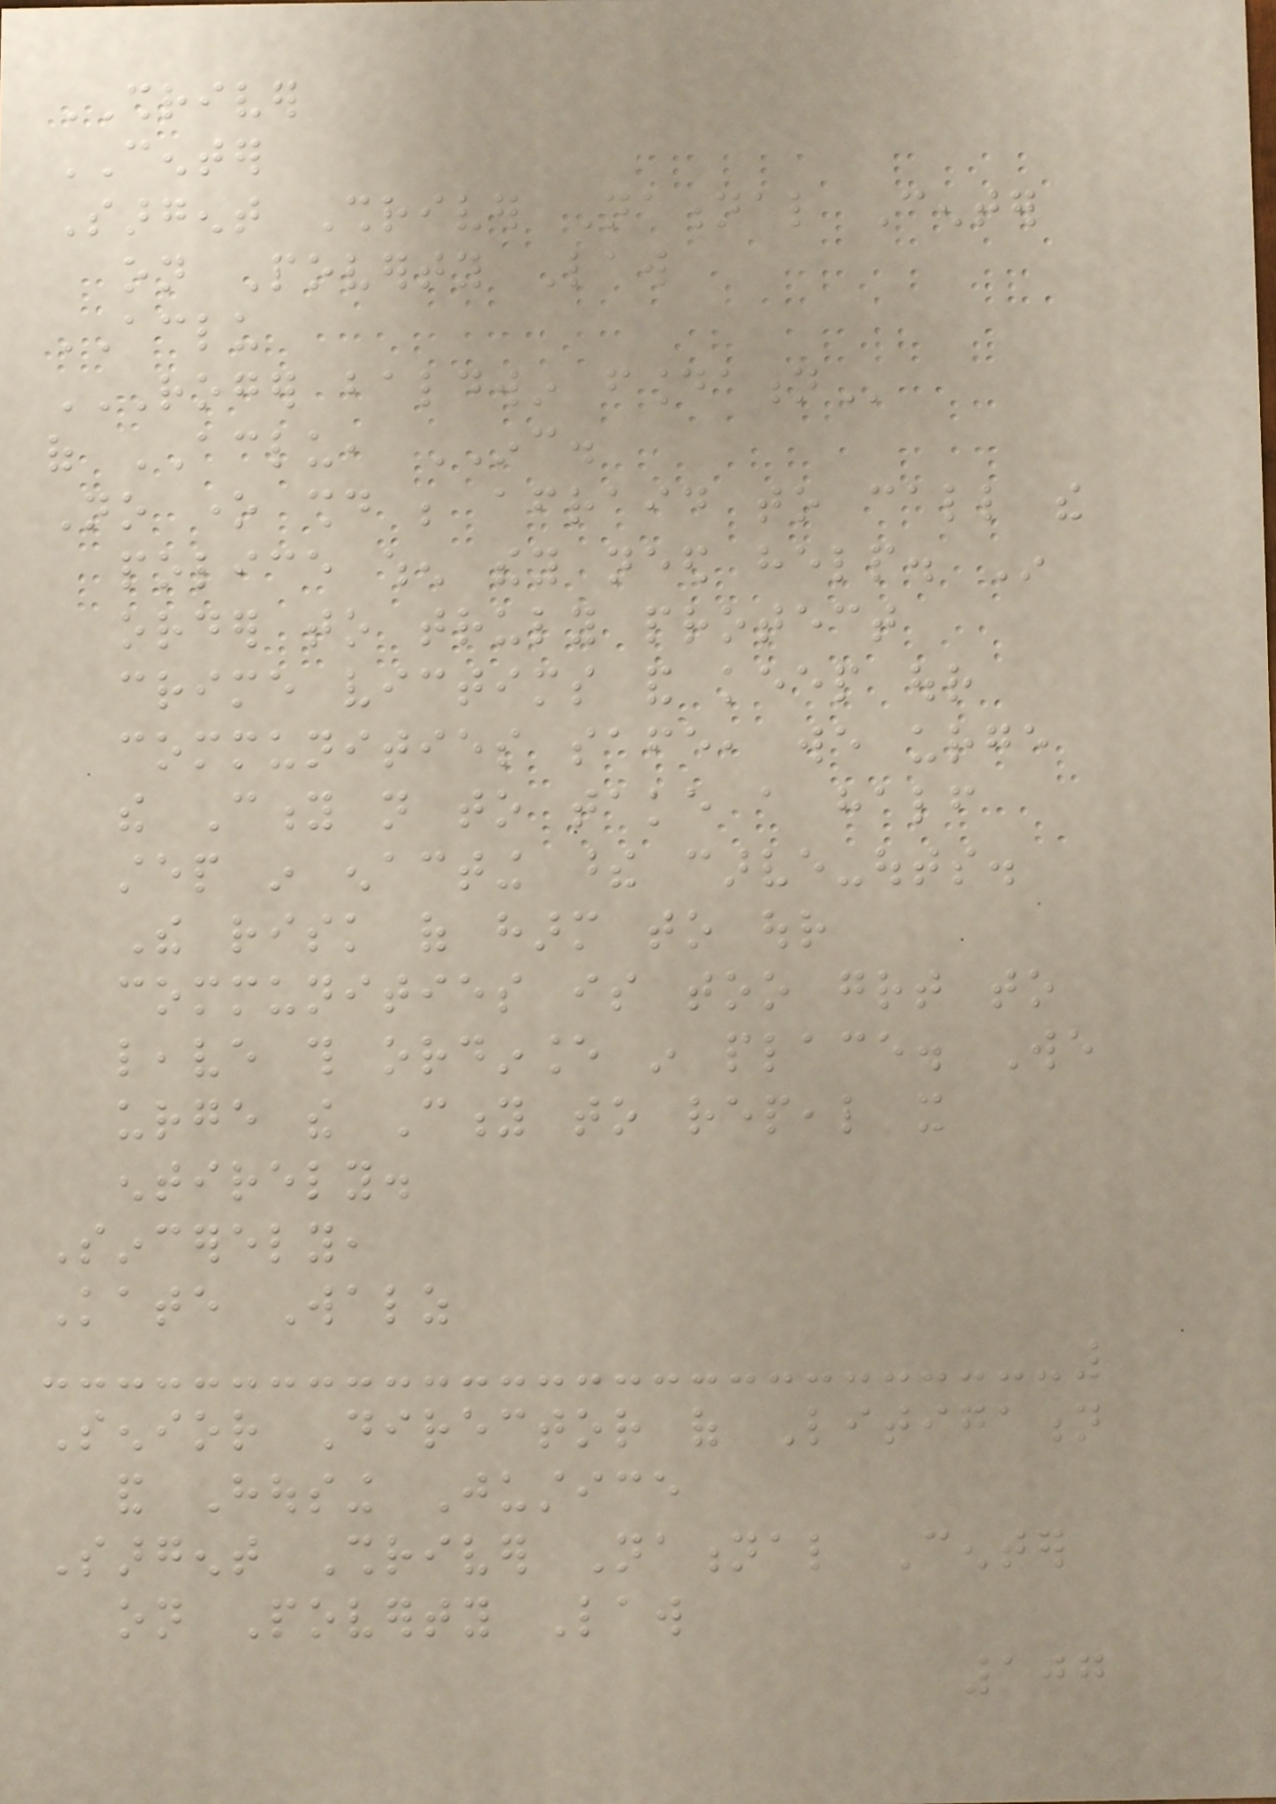SHRIVER
CENTER
Sargent Shriver National Center
on Poverty Law
ACLU
ROGER BALDWIN FOUNDATION
of ACLU, INC.
No one should be afraid to call the
police when they need help. In
order to truly protect
crime victims and keep our
communities safe, we urge
the City not to take a half
step in enacting these carve-outs.
The risk of harm to our
communities is too great to
leave this ordinance in place. We
urge the City to repeal it
entirely.
Sincerely,
Kate Walz
Senior Director of Litigation
and Housing Justice
Sargent Shriver National Center
on Poverty Law
107
